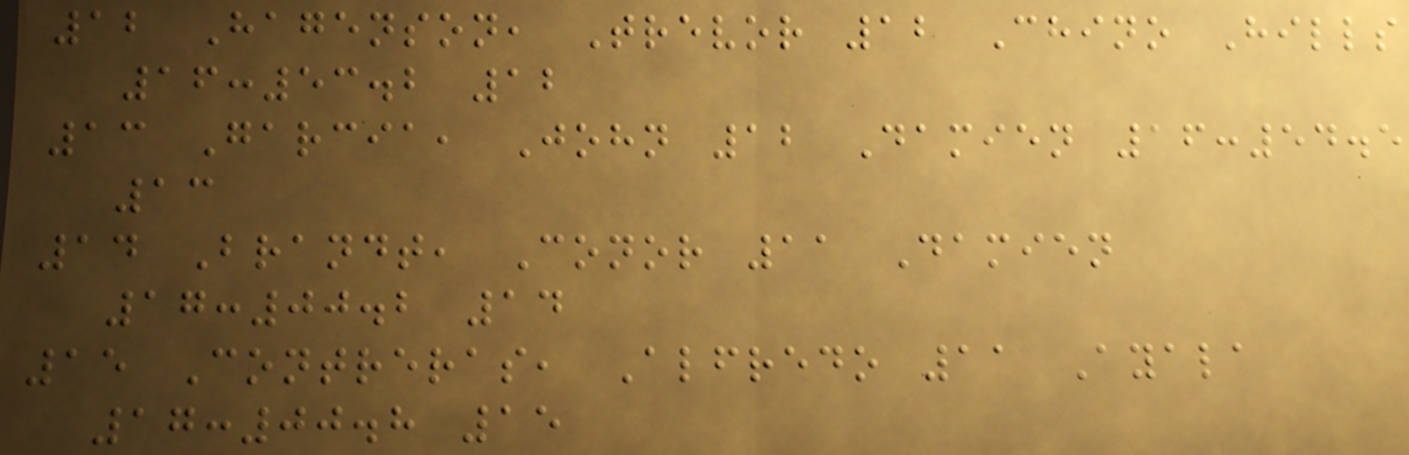12 Hagenson, Trevor 12 Chino Hills
16:53.2 12
13 Garcia, John 12 Damien 16:54.5
13
14 Brandt, Conor 11 Damien
17:00.2 14
15 Contreras, Alfredo 11 Ayala
17:00.8 15
